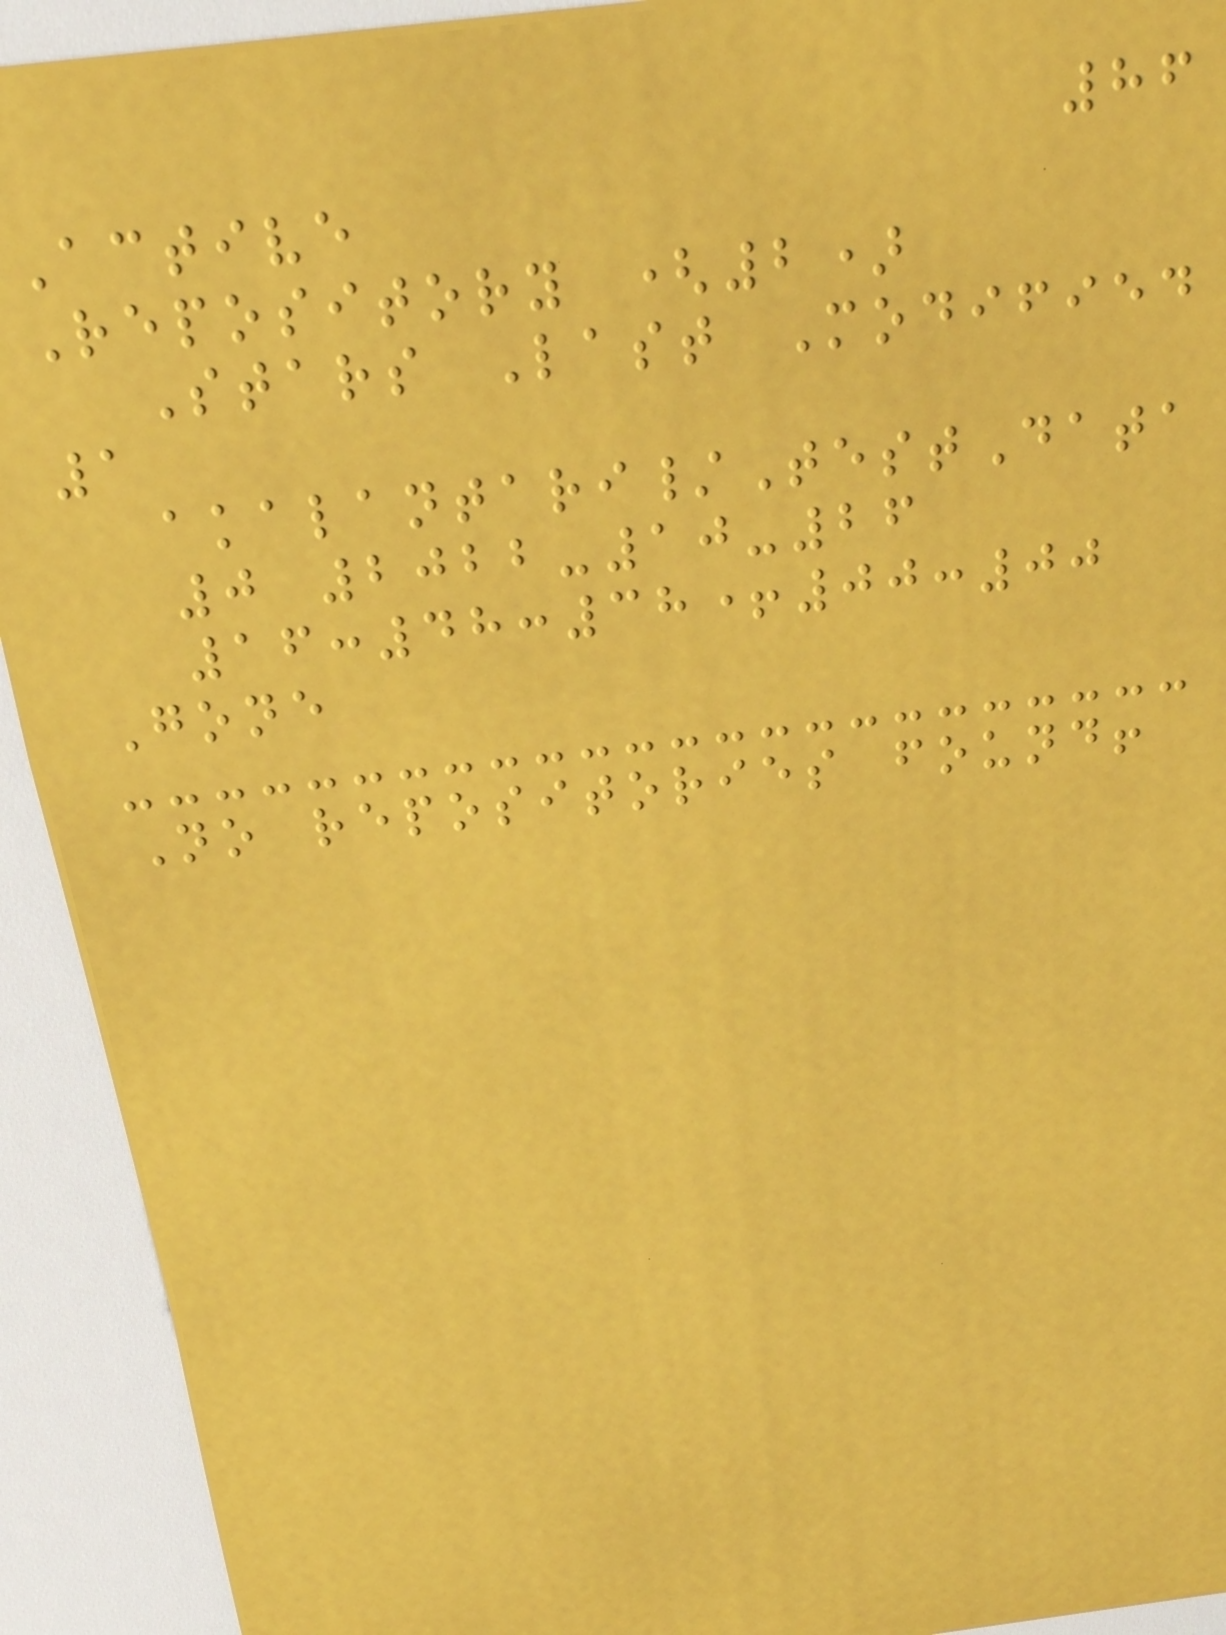86
Active
Repository (2)
Stars Last Modified
1
akalantari/TestData
0 2022-10-26
16:48:38+00:00
Gone
No repositories found!
